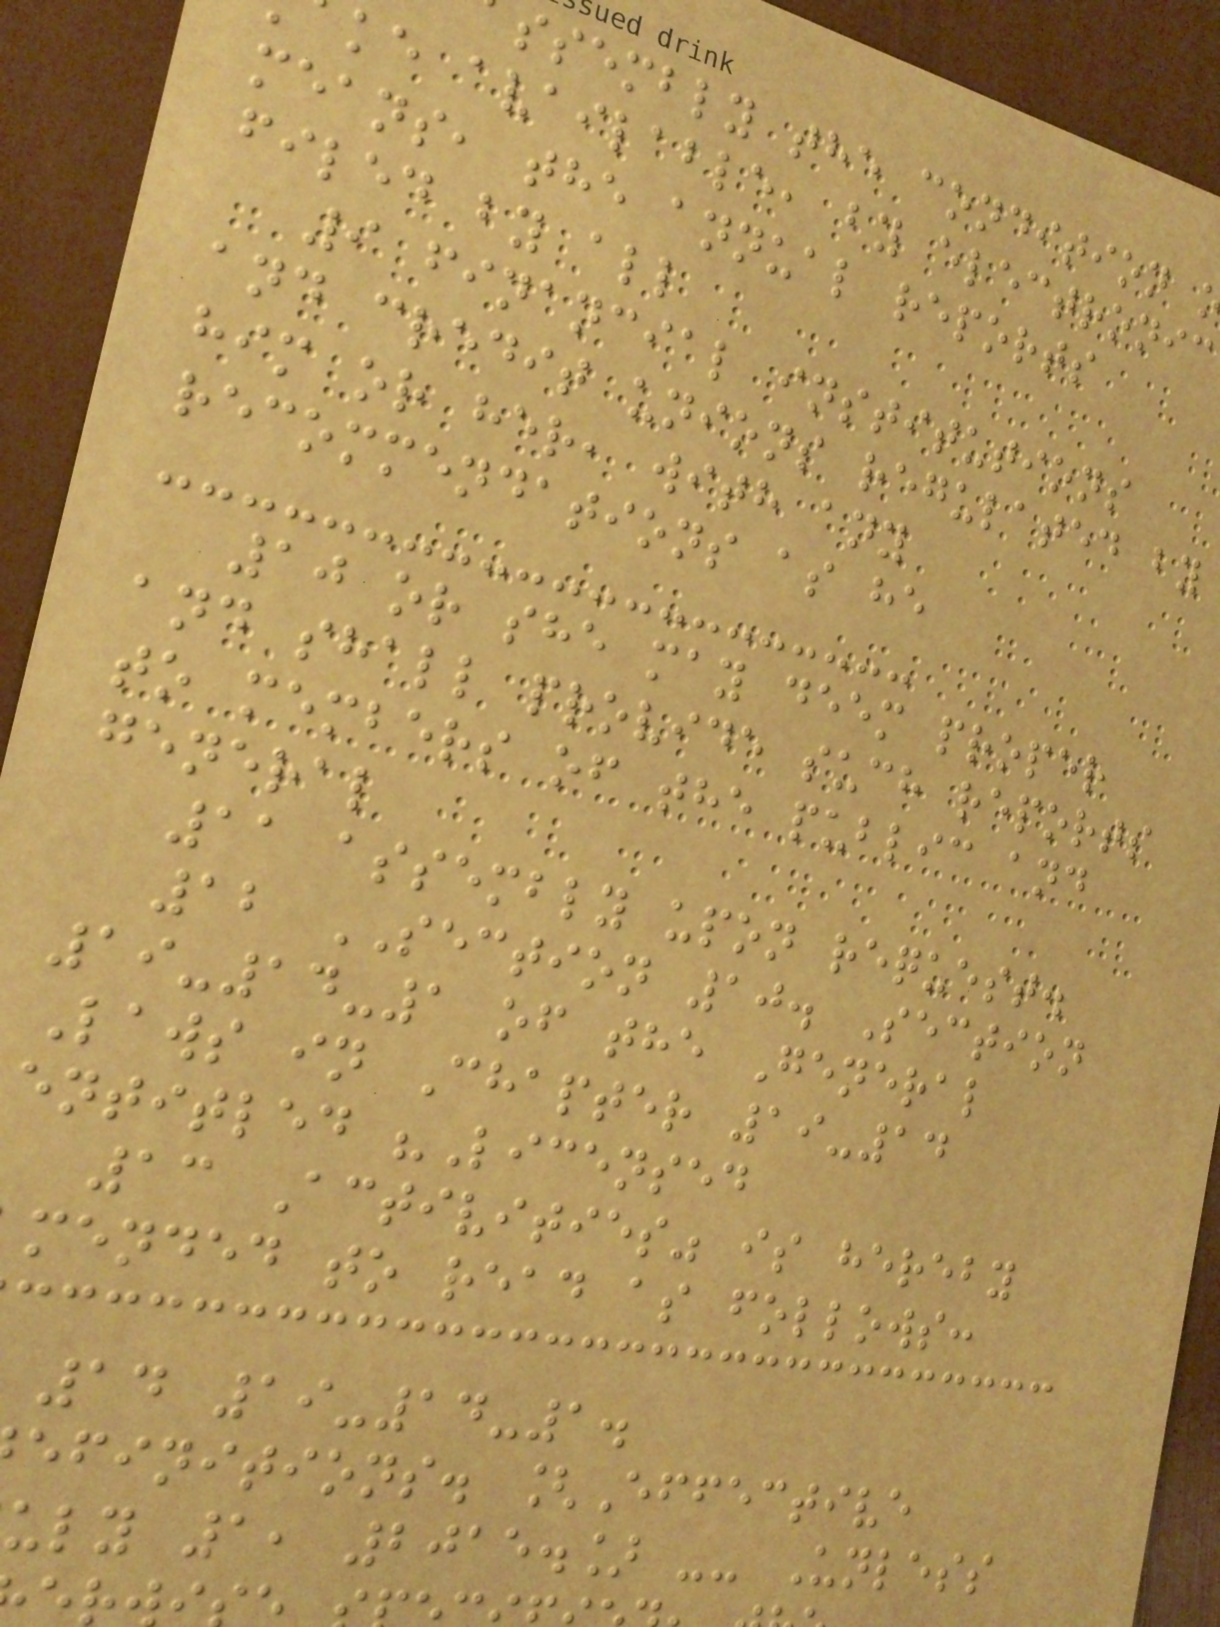ssembly the condition
ke available, by electronic
means, the annual reports
filed by all
9 financial institutions
and credit unions regulated by
him or her, with any
recommendations as he
10 or she may deem proper
and shall provide such reports
to members of the public and
general
11 assembly upon request.
12 SECTION 10. Section
19-14-1 of the General
Laws in Chapter 19-14
entitled "Licensed
13 Activities" is hereby
mended to read as follows:
14 19-14-1.
efinitions. [Effective
uly 1, 2015.] -- Unless
